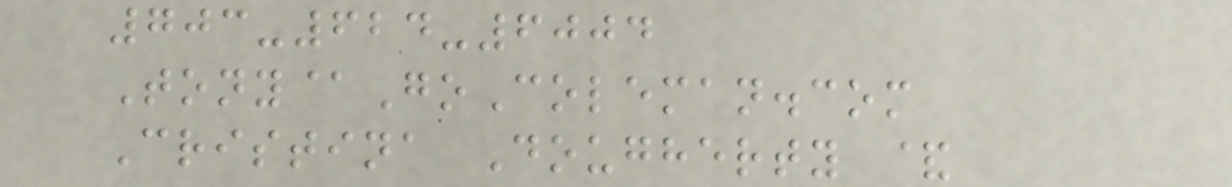703-624-6004
Tony@GoColeman.com
Cristina Dougherty &
